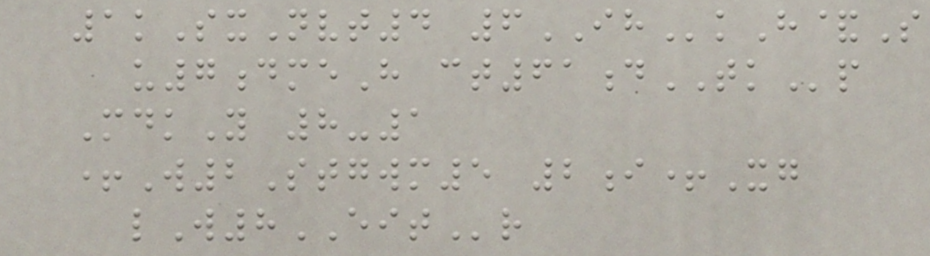1kSxNvt4 6IHkH&S
u7dmeH ct61dTKp
MdkY 8-1
+W2Stgwm5 2i+Xg
lW8EITr
